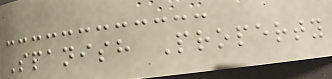Spanish Property
